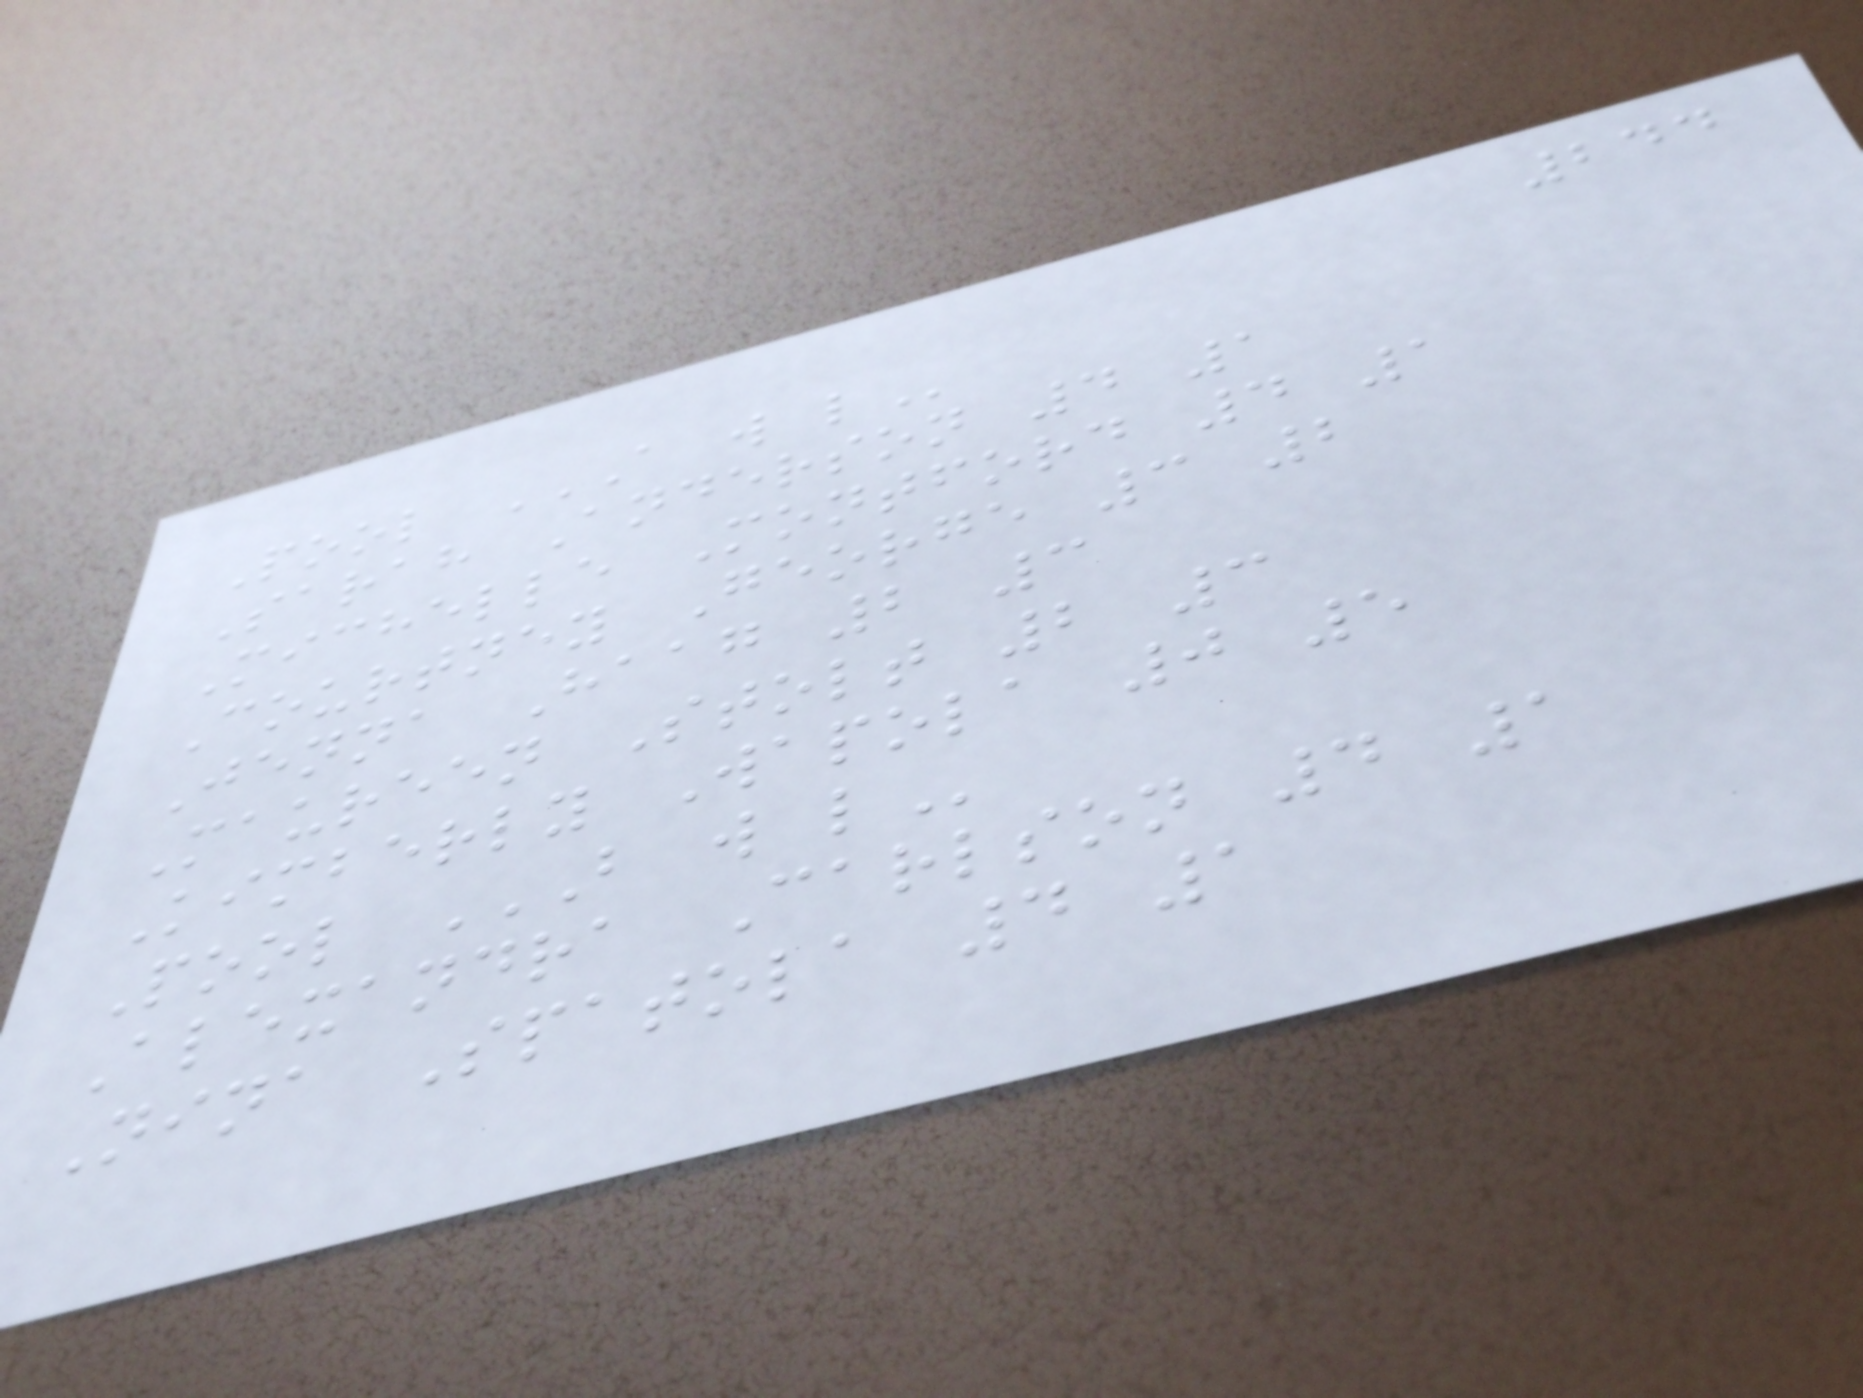244
Pool A W L
Sarah Anderson 4 1
Michelle Montford 4 1
Courtney George 3 2
Jenna Haag 2 3
Maureen Stolt 2 3
Kimberly Wapola 0 5
Pool B W L
Alexandra Carlson 4 1
Nina Spatola 4 1
